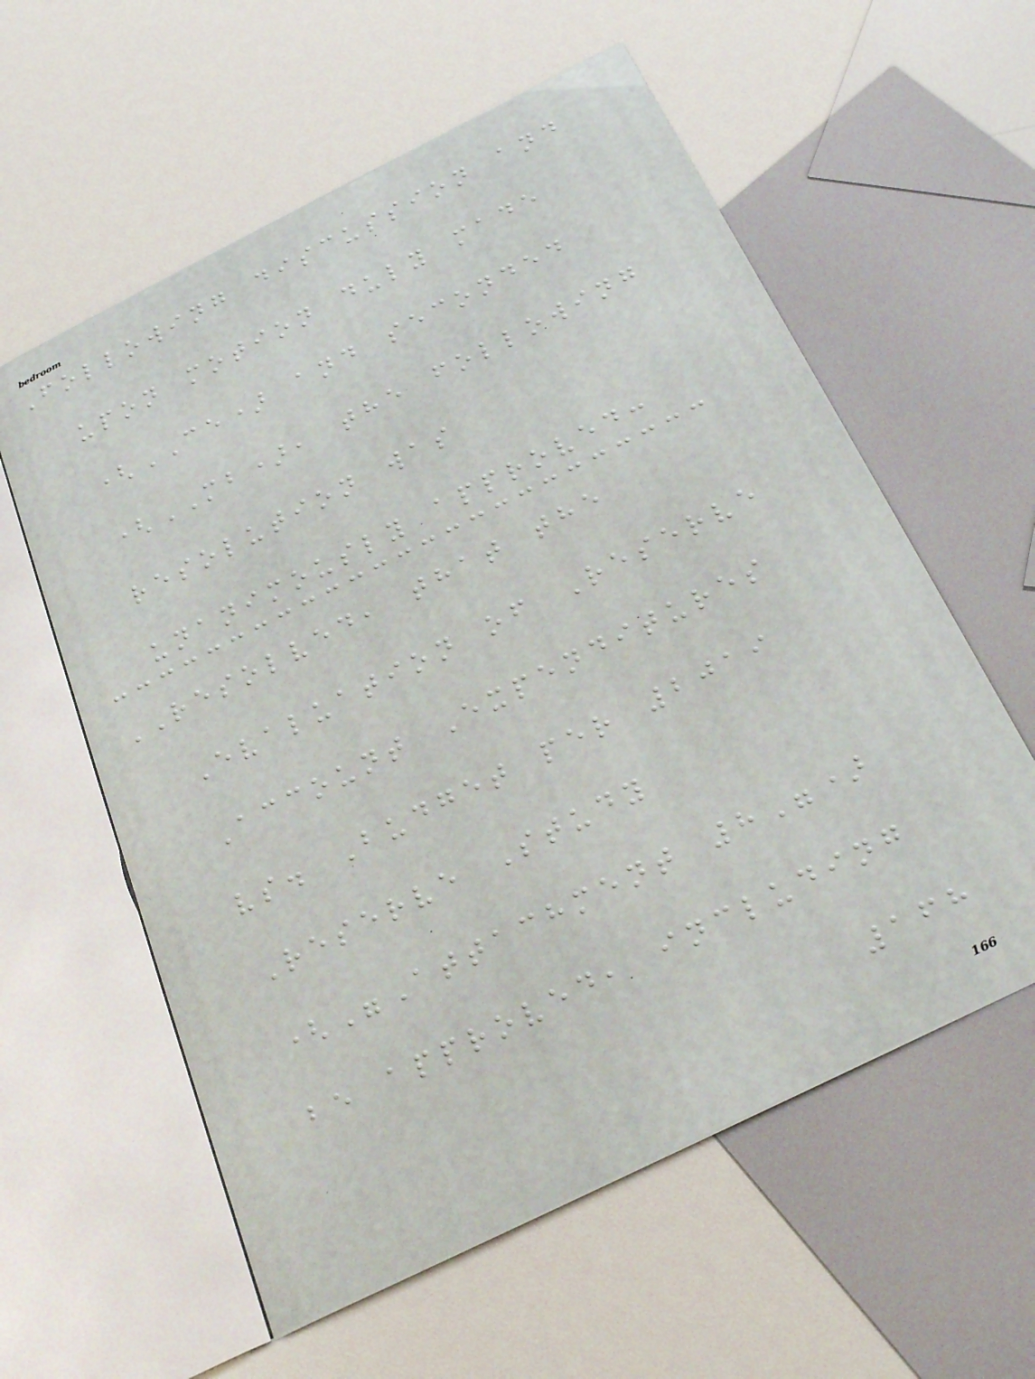Following discussion and
upon motion duly made
(CE) and seconded
(MB), the following
resolution was
unanimously approved:
RESOLVED, that the
Evaluation of Reserve
Account Expenditures
vs. Budget per 2019
Reserve Study
("Attachment 8")
be approved, including
168
